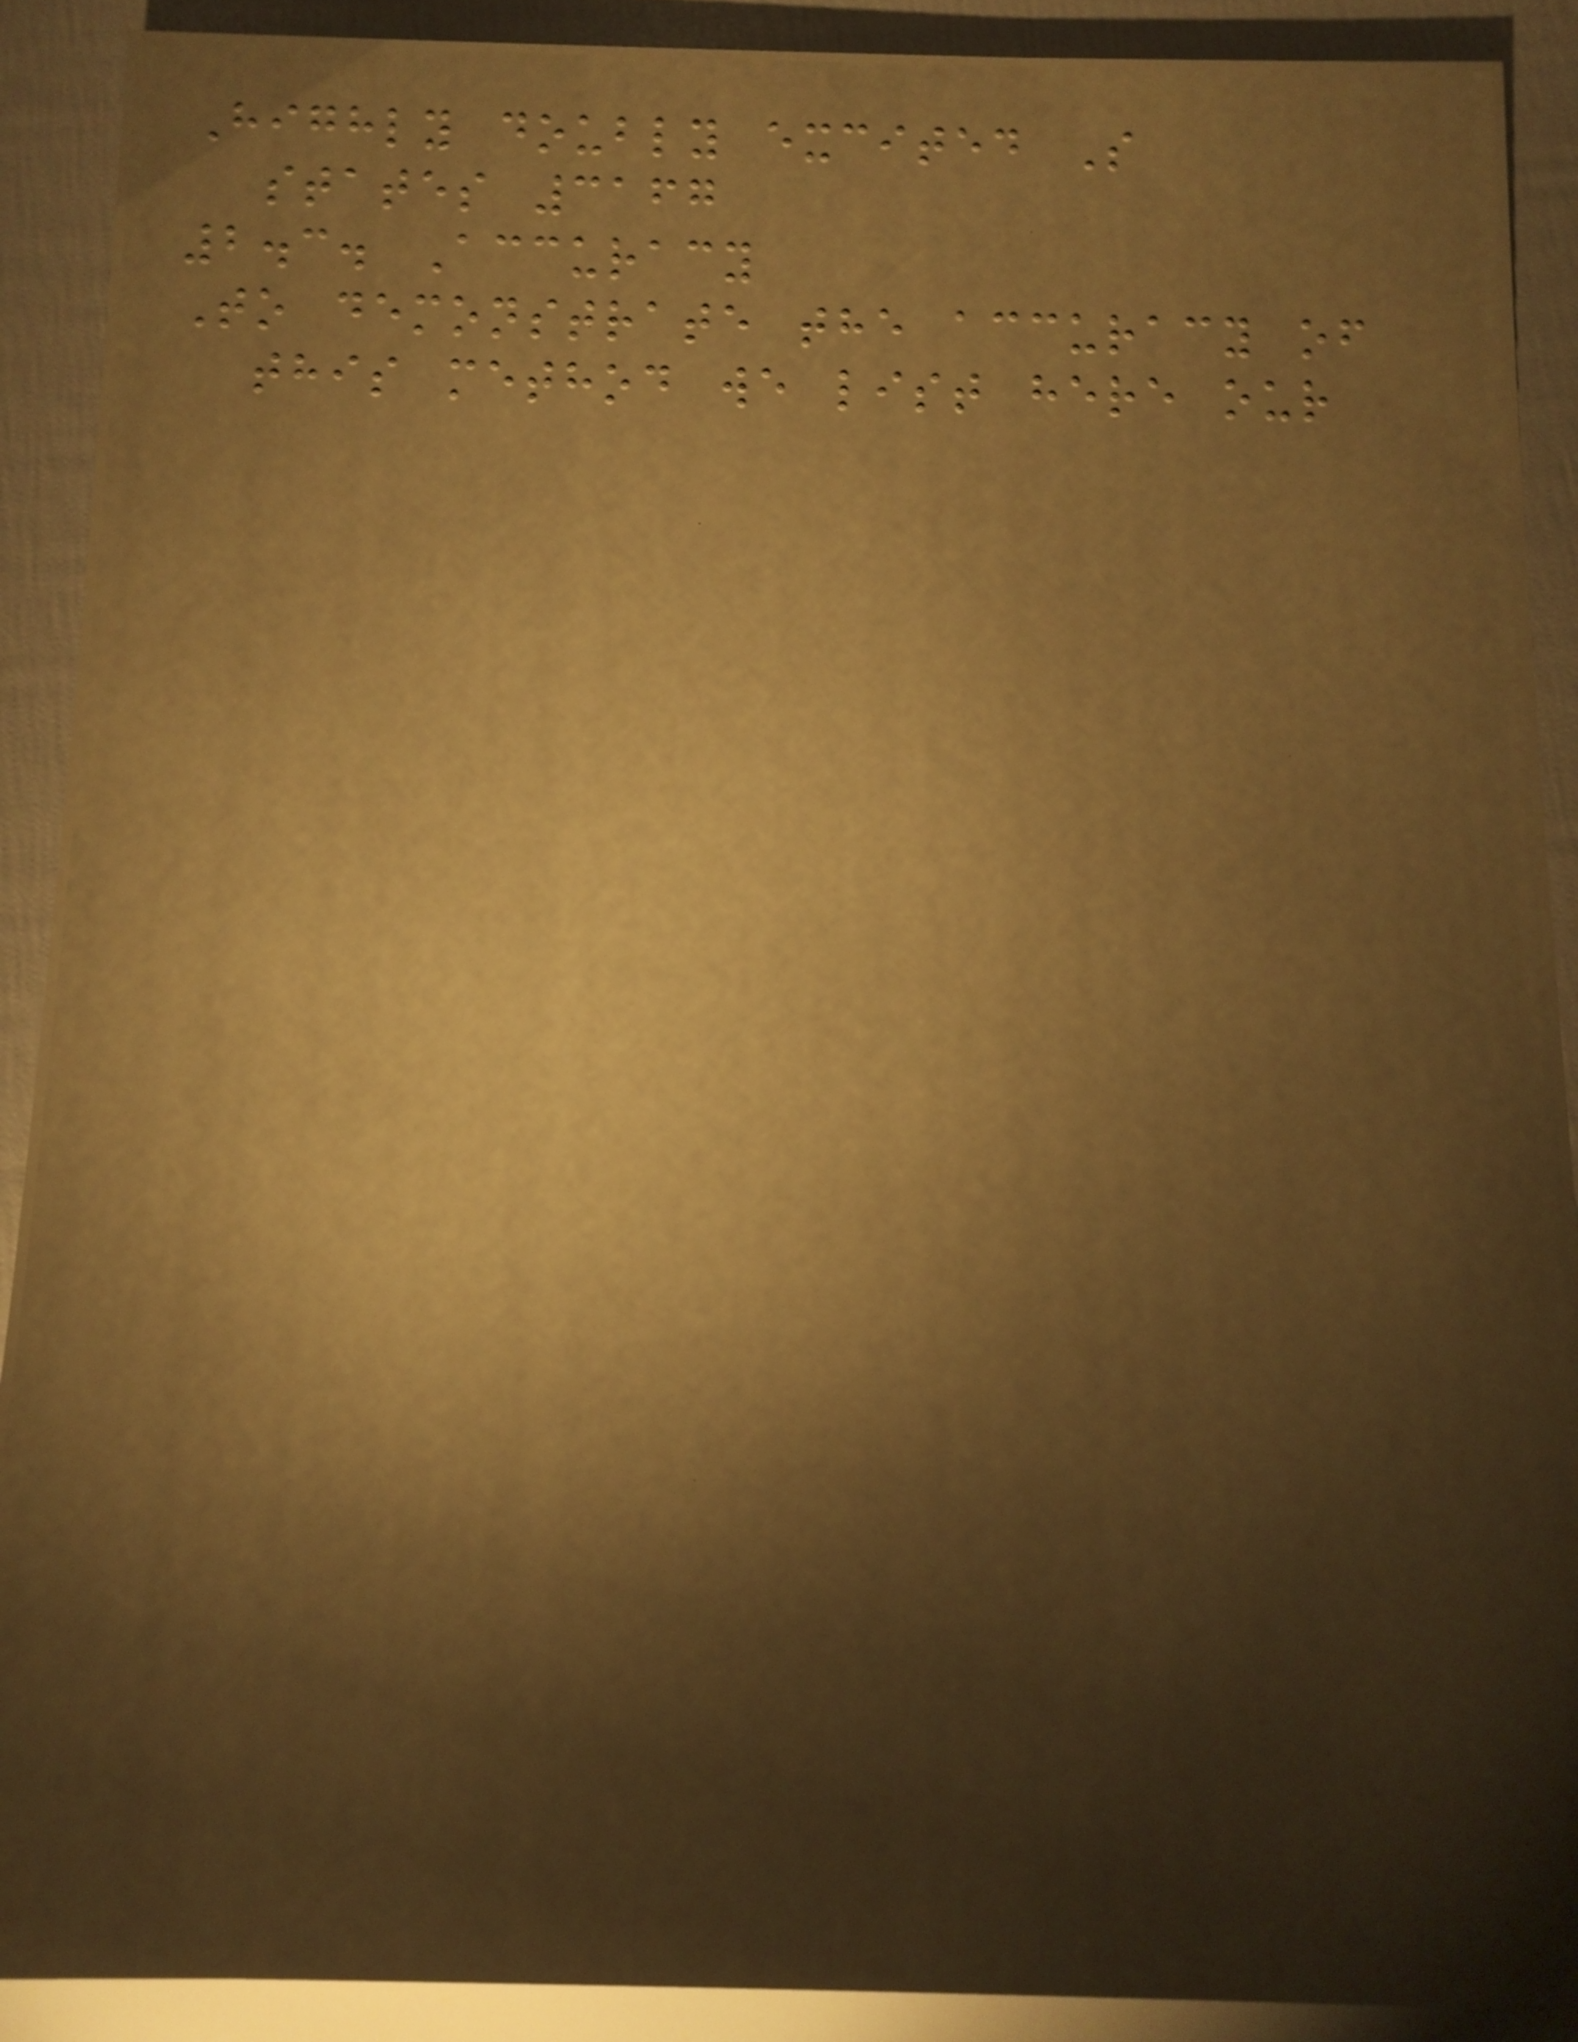Highly doubly excited S
states 3167
2.3. Accuracy
To demonstrate the accuracy of
this method we list here our
